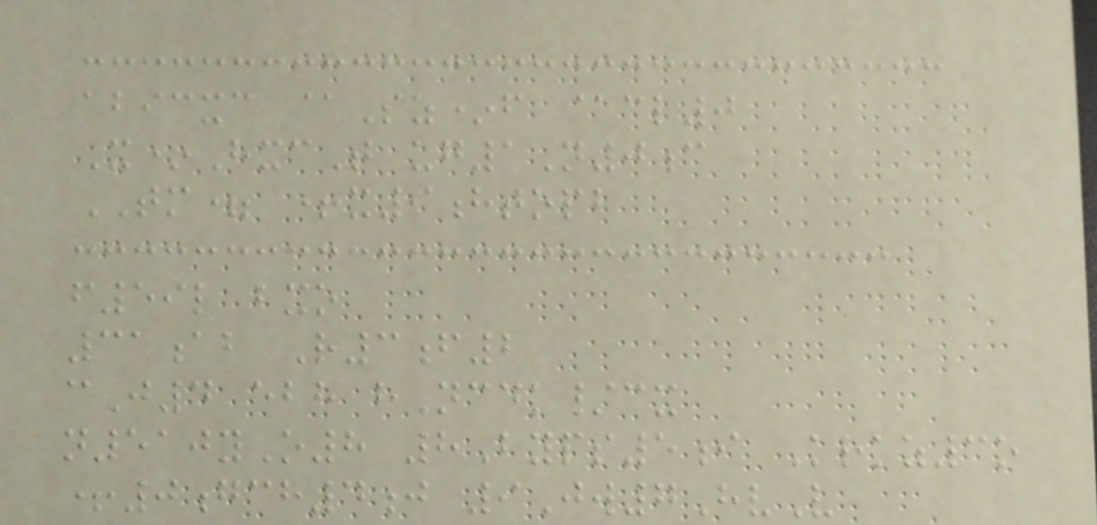abicxc @Sz*f @cl0
X*HxcT ug1N0c
TM= +x9htopb
f59l bxo
31ab R3f2
cJ4 ebh hNcdk/cx
n510yO8 8Byps5i Krkz3o
+0gch4j 9Jw7HvV
